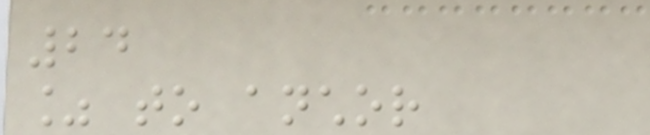24
% to anchor
